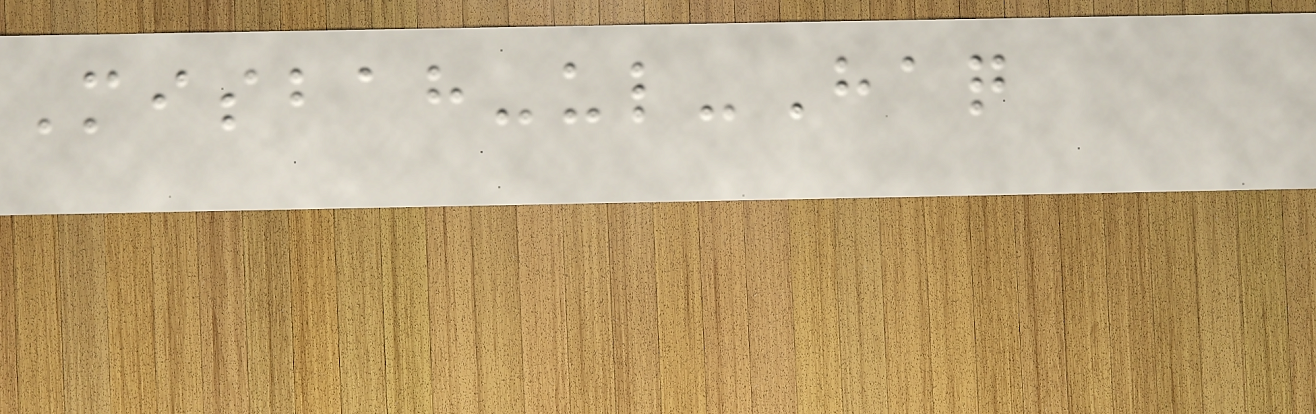Misbah-ul-Haq
